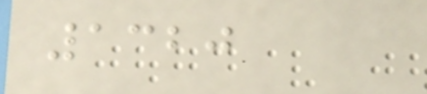1320
